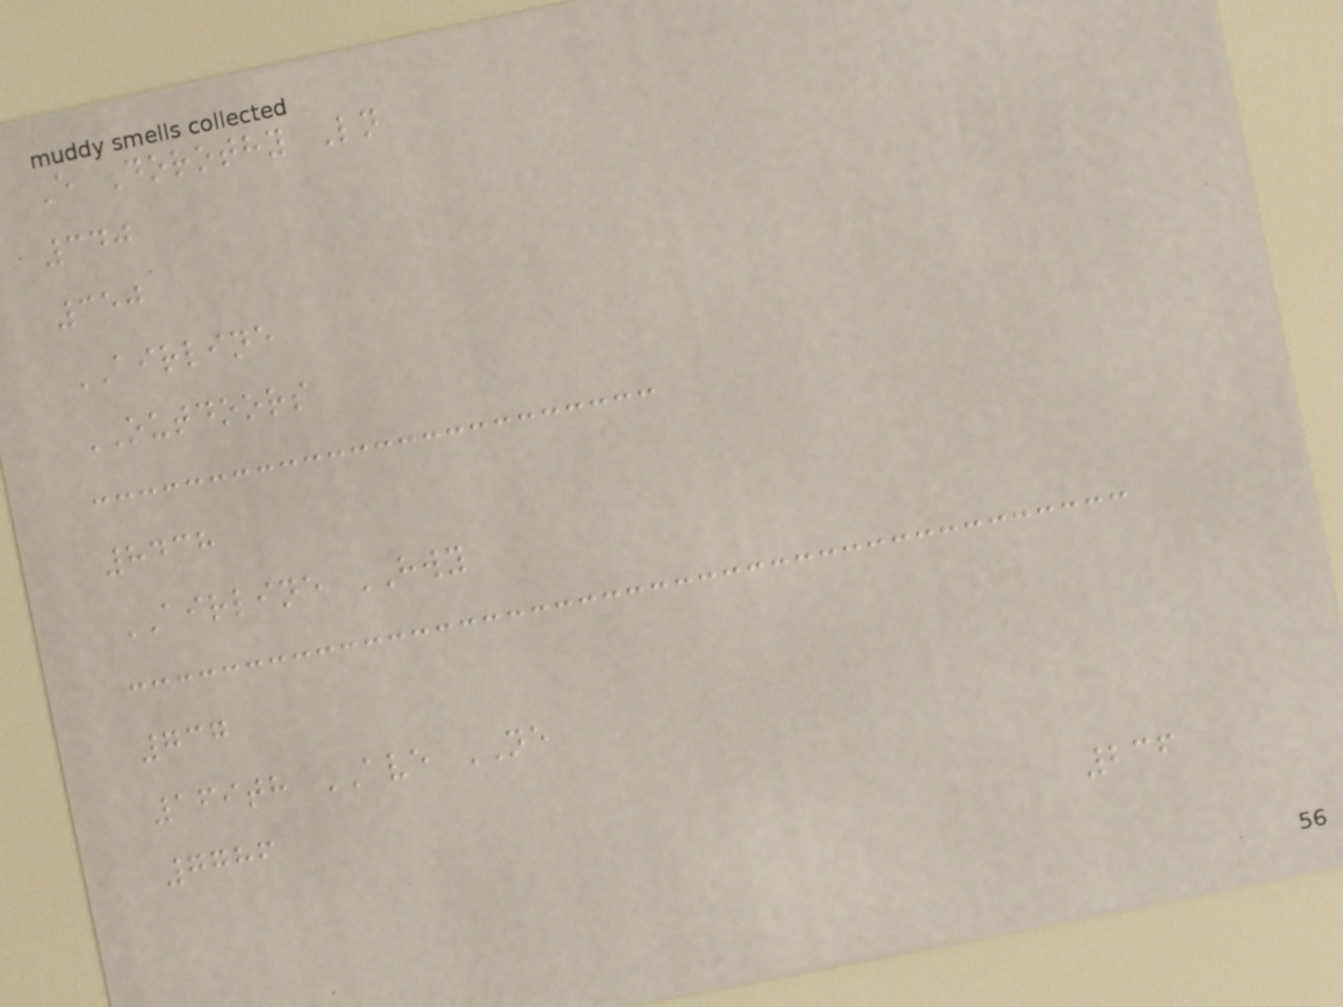E Dorothy Ln
340
350
AIRLINE
OUTDOORS
8438
AIRLINE HWY
737
169th AVE NE
7786
236
